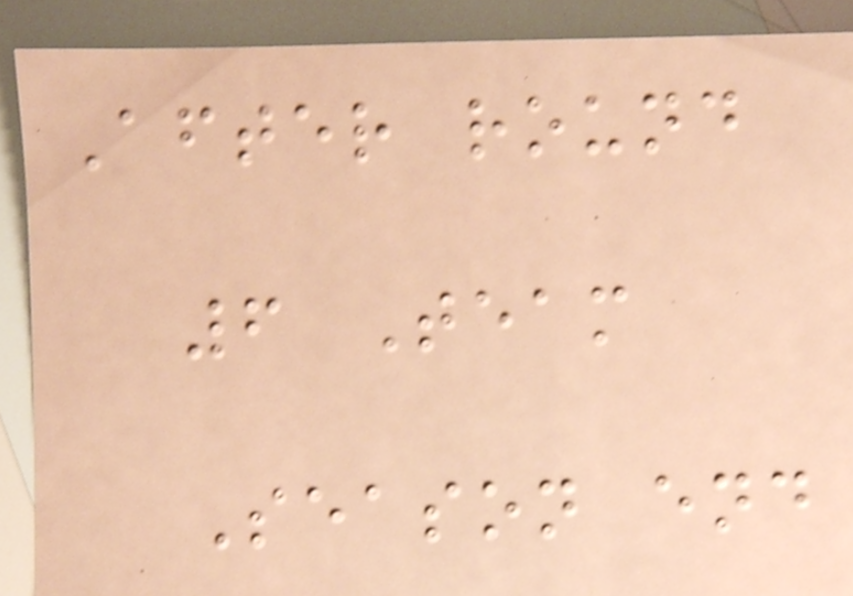After round
6 Team
Season end
